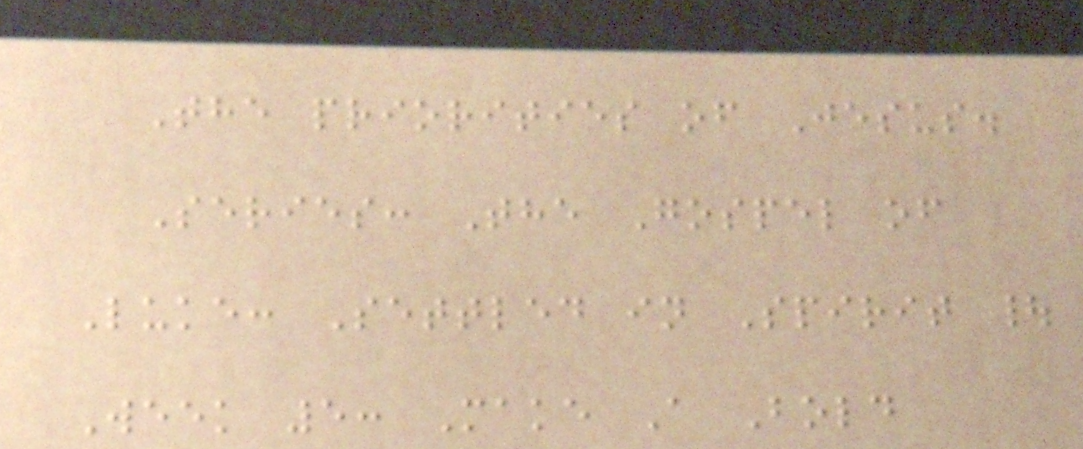The priorities of Jesus.
Series: The Gospel of
Luke: Settled in Spirit |
Week 5: Make A Bold
